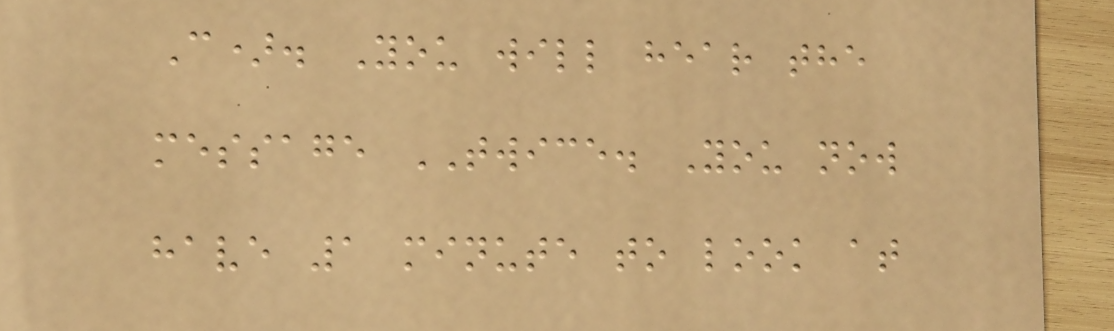C). You will hear the
message TWICE. You now
have 1 minute to look at
